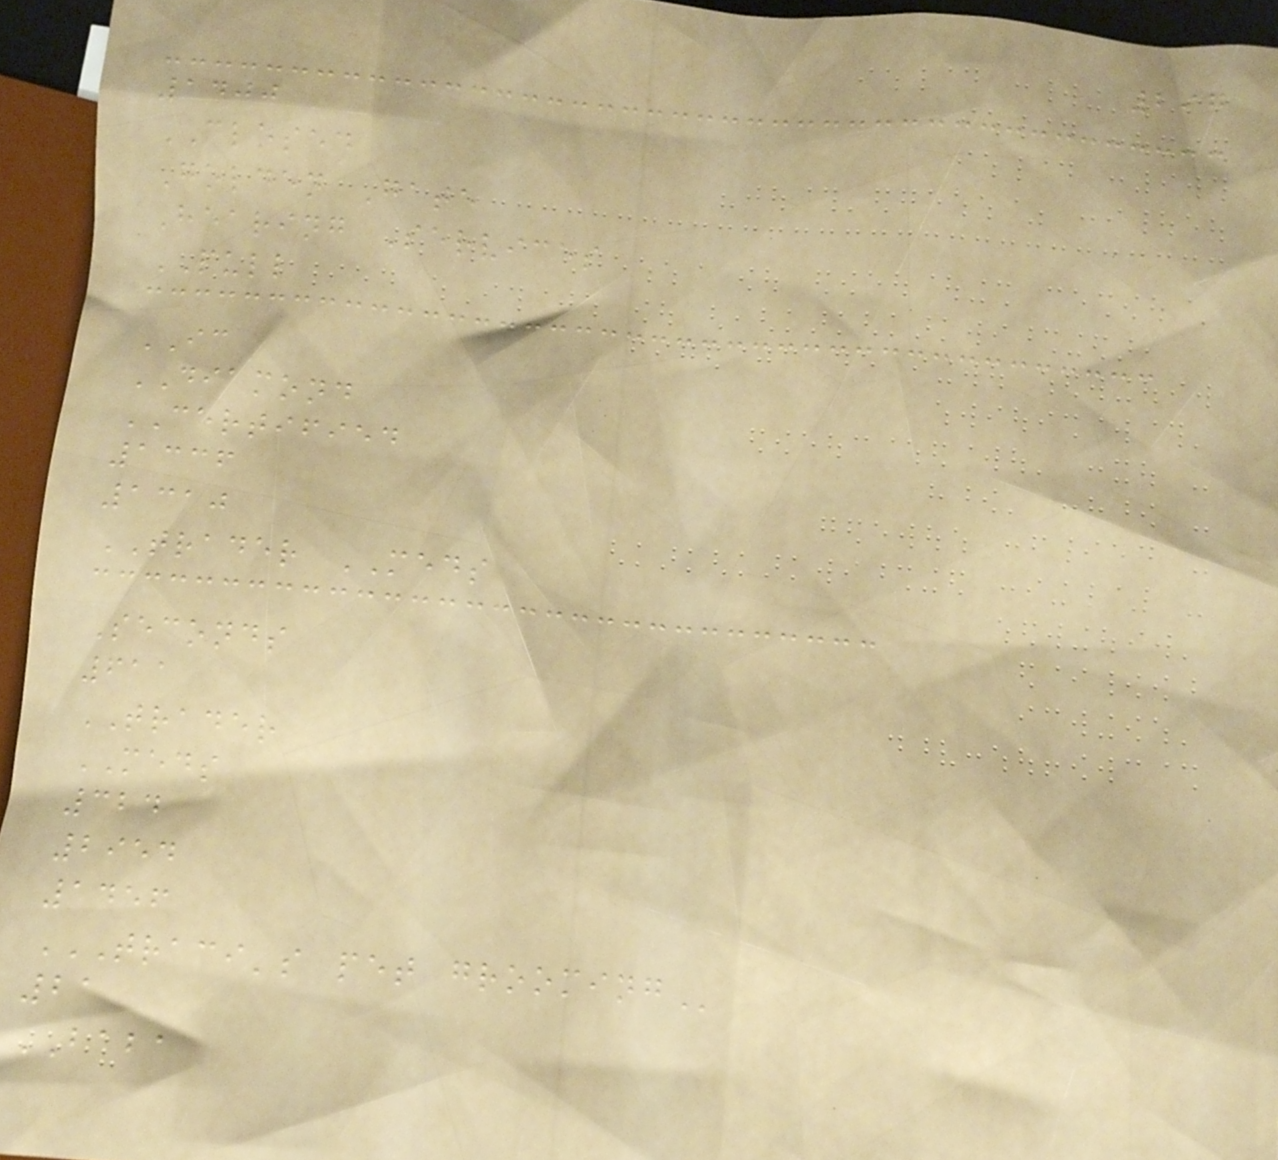297
1400
CLOSED
Golden Gate
Hearing Services
PULL
IC
DIAMOND
CERTIFIED
1336
1310
TRADER MEDS
Seconds
611
TRADER
MEDS
324
2954
1456
TRACI'S PET GROOMING
21
BABA
